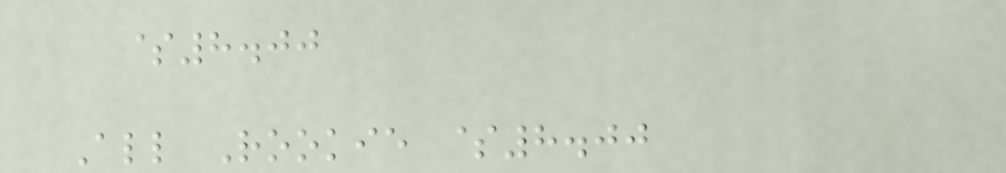$8.00
All Rookie $8.00
